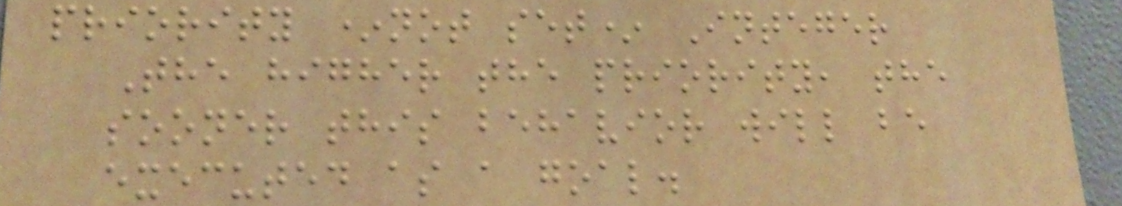priority *not set* Integer
The higher the priority, the
sooner this behavior will be
executed as a goal.
